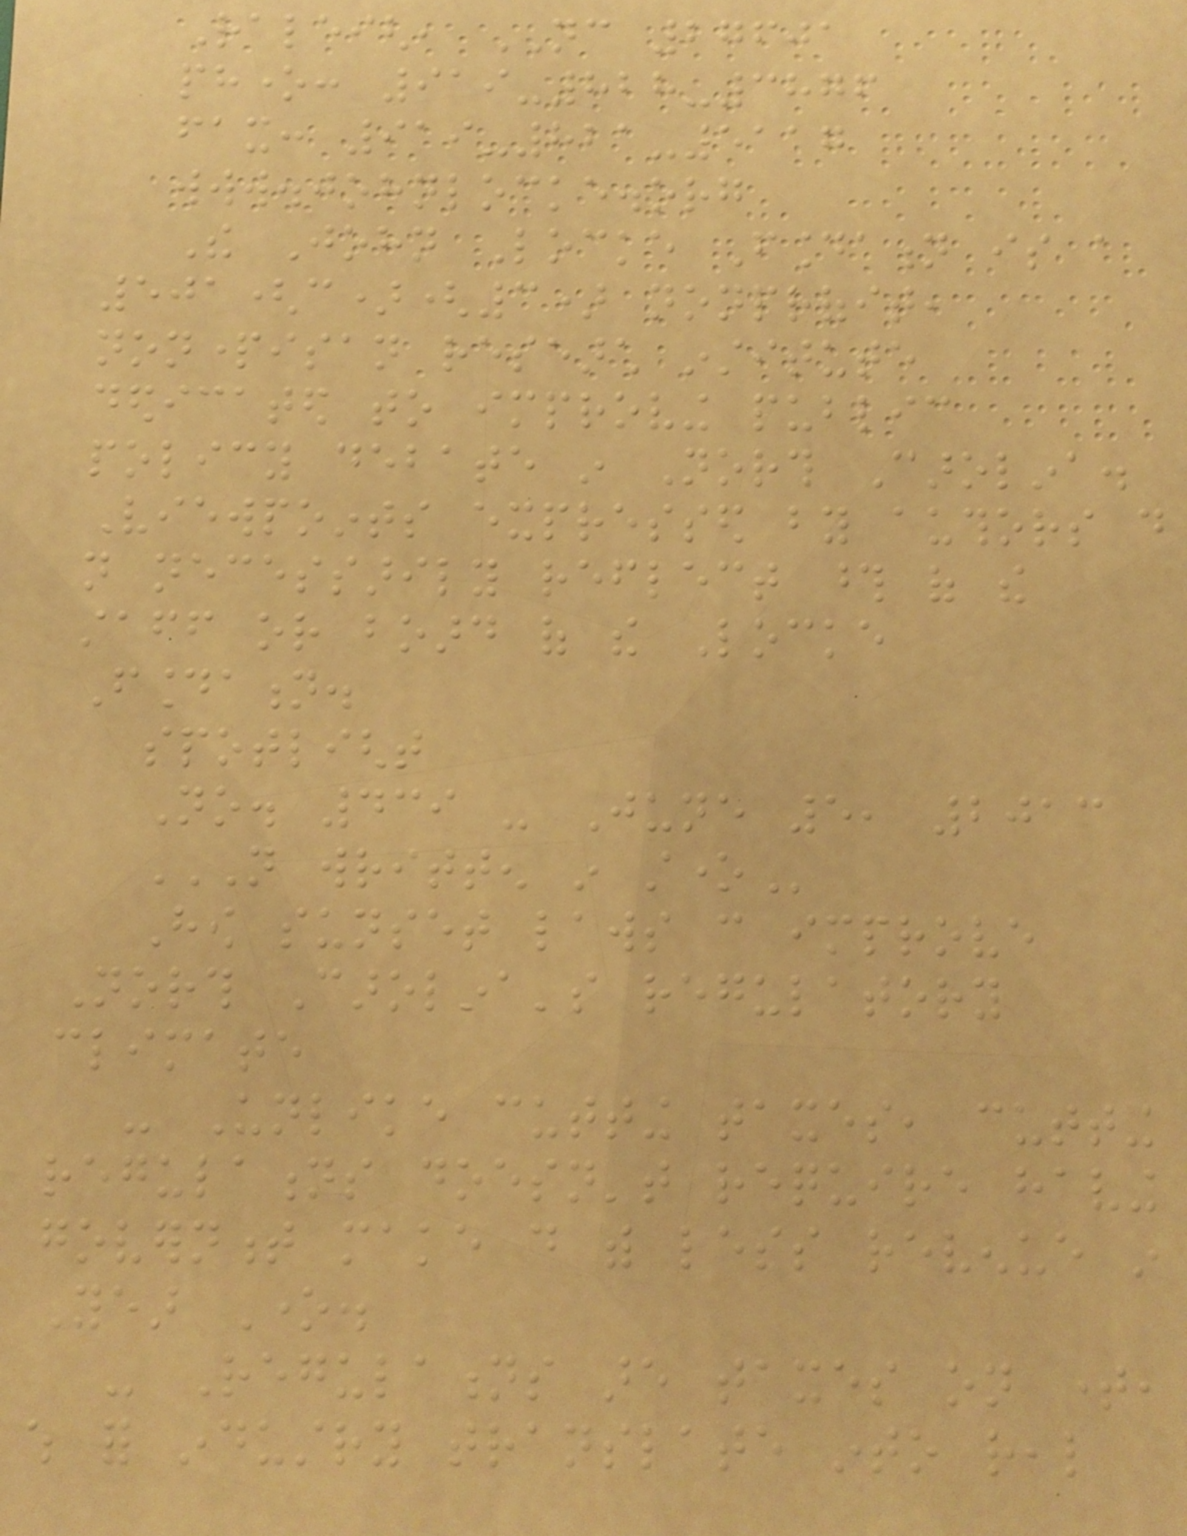Raleigh, NC 27601
phone: 919-828-3876
fax: 919-821-5117
www.johnlocke.org
The John Locke Foundation is a
501(c)(3) nonprofit,
nonpartisan research institute
dedicated to improving public
policy debate in North Carolina.
Viewpoints expressed by authors do
not necessarily reflect those of the
staff or board of the Locke
Foundation.
spotlight
No. 439 - June 5, 2013
NOT WRITTEN IN STONE
How sunset laws can improve
North Carolina's regulatory
climate
- Unlike cutting taxes, cutting
regulations doesn't require having
government make do with less revenue in
Year One.
- Regulations are taxes on time,
which for industry translate into real
